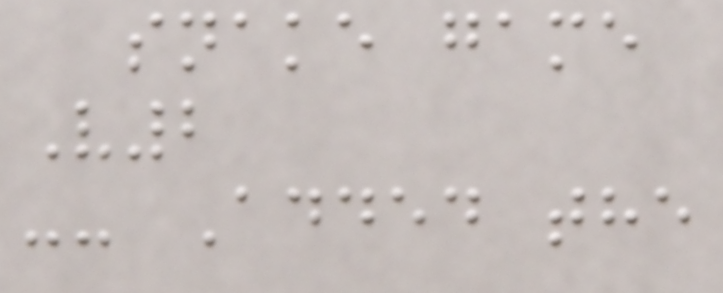snake game
V2
-- Added the
